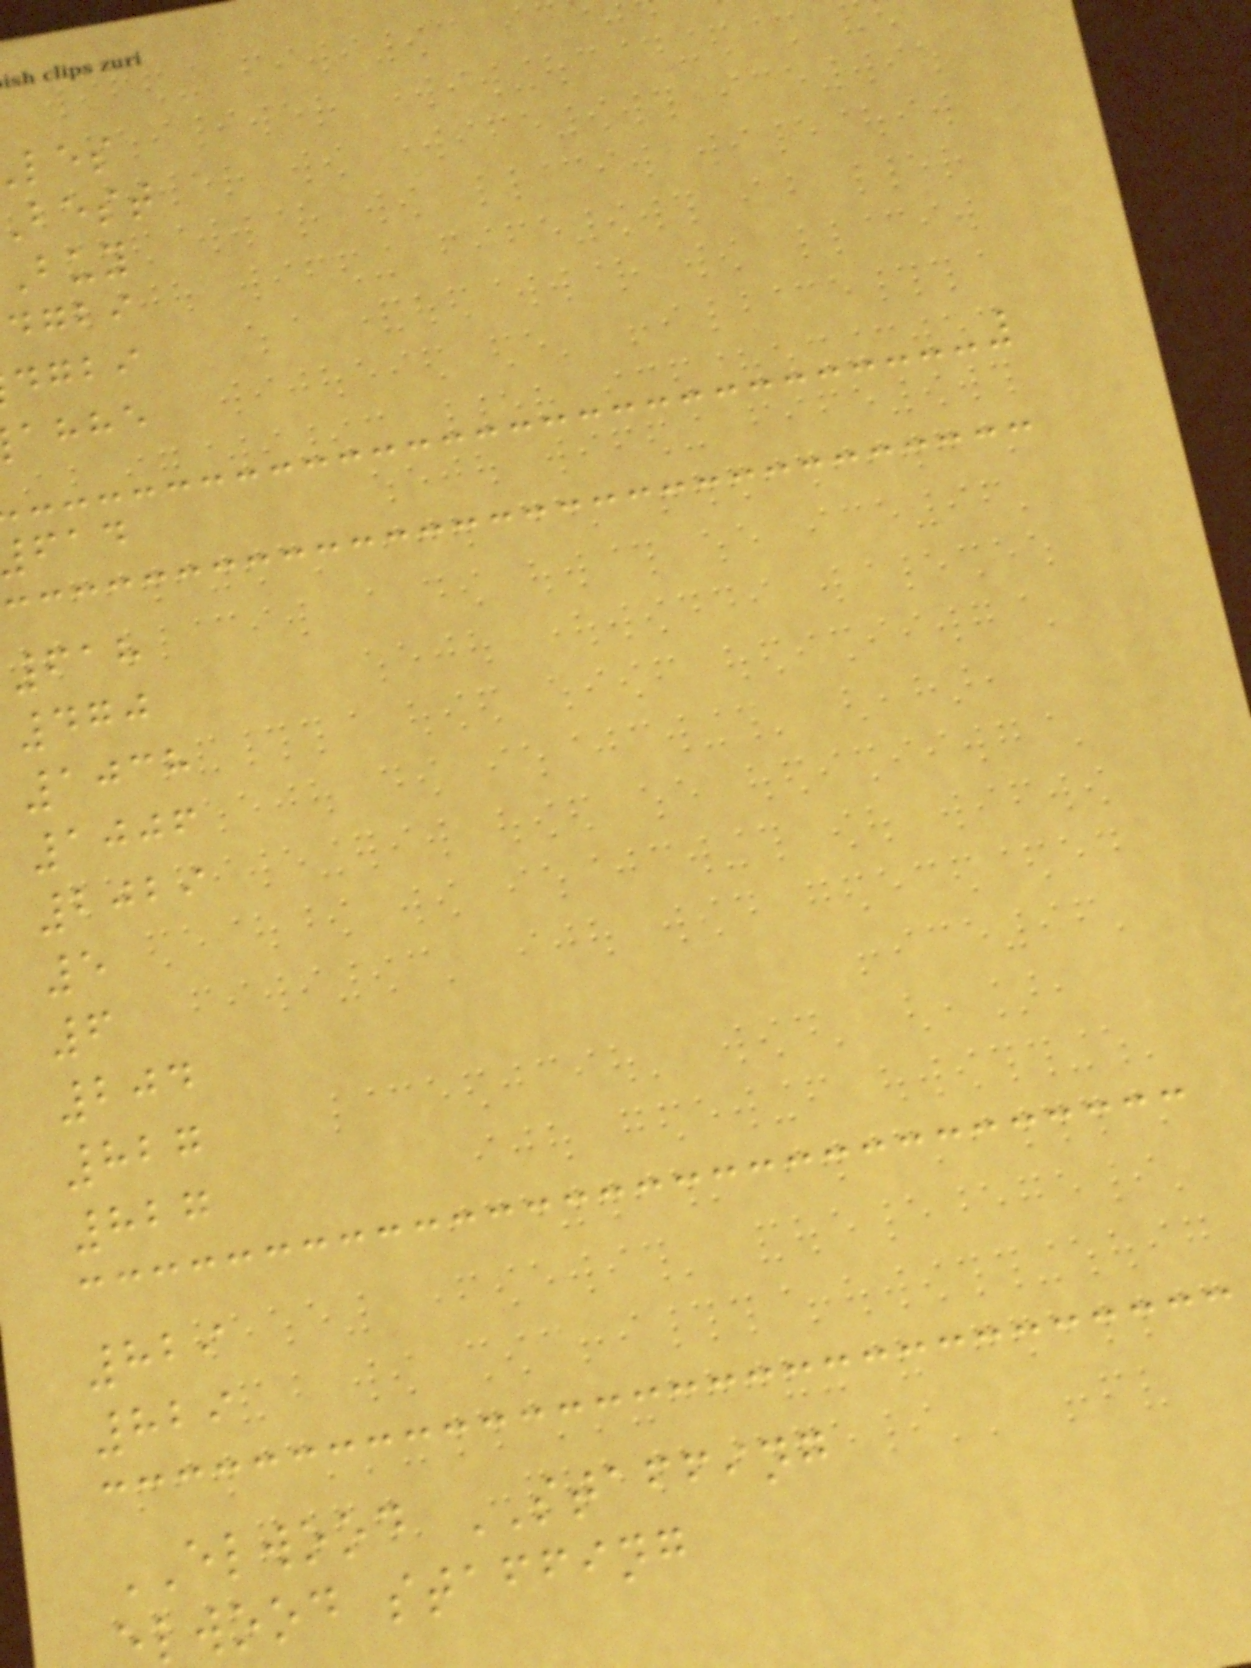best
dgbi
dgbi
ahhe
618
470
1038
1006
2029
5
6
204
827
827
829
829
ELWOOD STAFFING
lwood staffing
